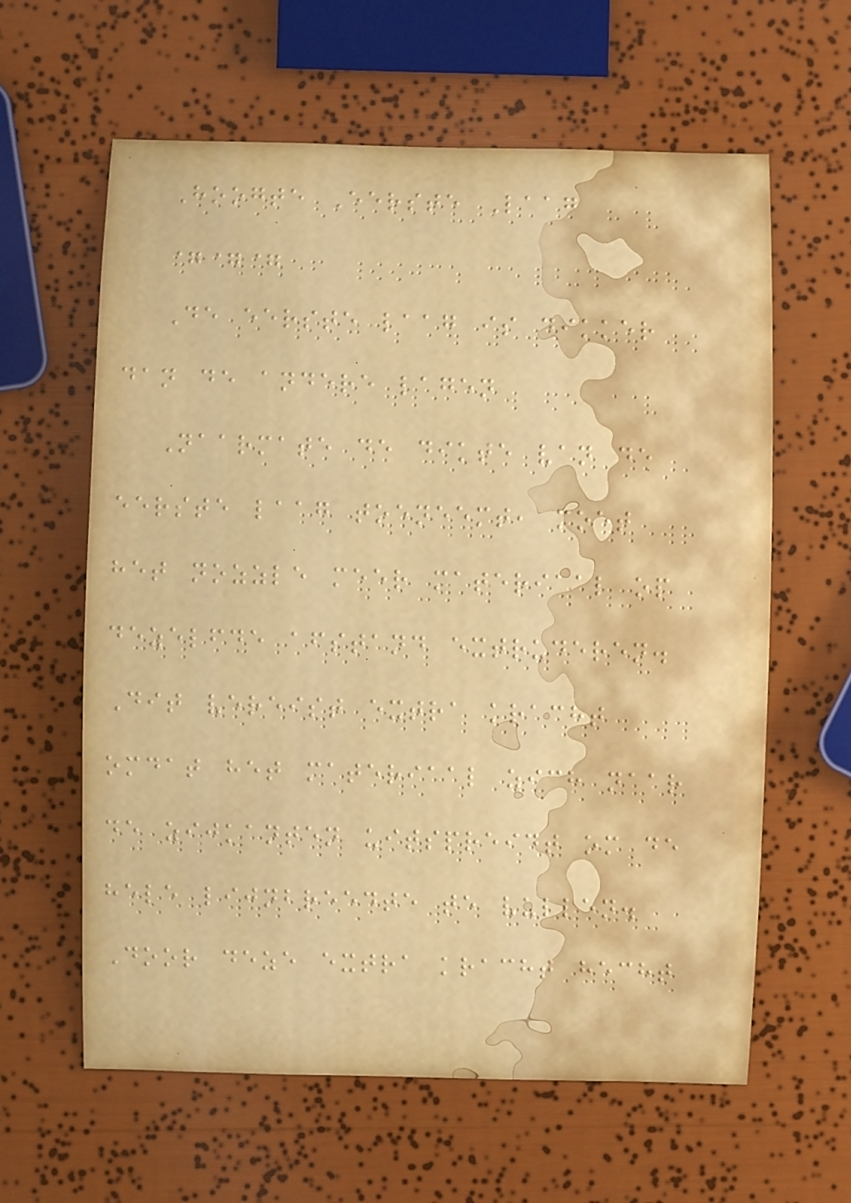Hoogte Eerste Laag
===
De eerste laag is dikker
dan de andere lagen
Naarmate de dikte van de
eerste laag toeneemt, moet
het nozzle meer materiaal op
dezelfde afstand extruderen.
Dit vereist extra kracht
omdat het materiaal zich naar
de zijkanten uitspreidt om de
hele lijnbreedte te vullen.
Door deze extra kracht hecht
